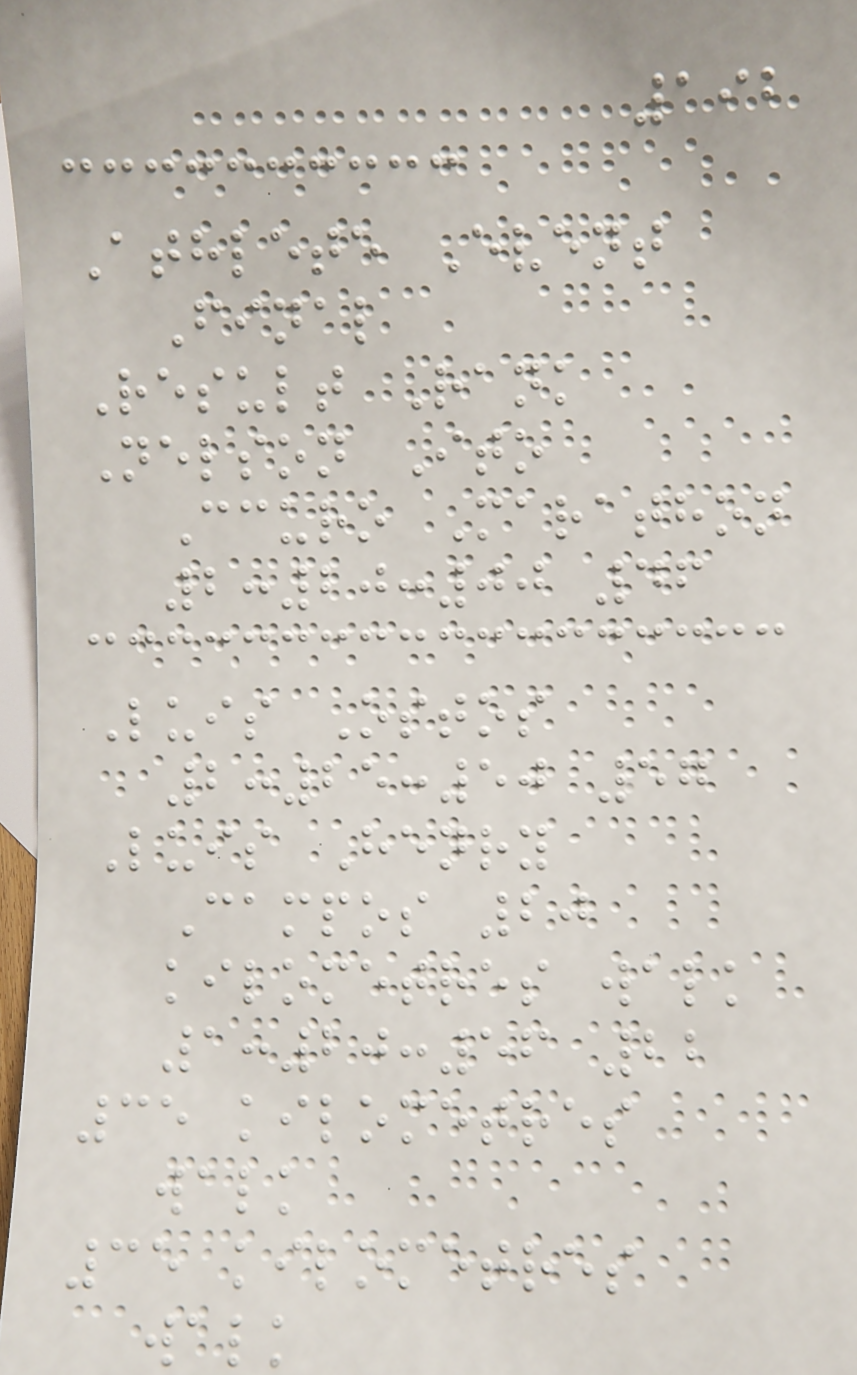192
Athlete Event
Final
Result Rank
Nelson Ito
Ccuro Marathon
2:20:00 46
Luis Ostos
2:25:50 57
Luis Henry
Campos 20
kilometres walk
1:20:56 22
35 kilometres
walk
35 kilometres
walk
